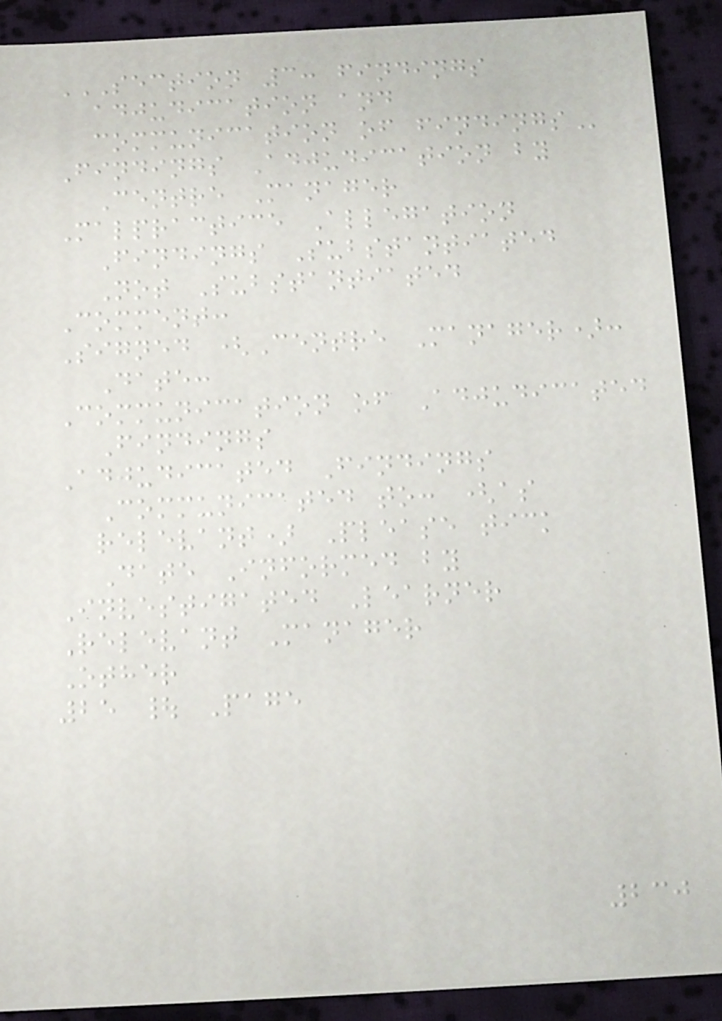SECTION 3: FINDINGS
ADJUDICATION AND
COMMUNICATION OF FINDINGS
Findings Adjudication by
Centre Manager
Malpractice Allegation
Findings Substantiated
Not Substantiated
Comment:
Signed (Centre Manager):
Date:
Communication of Adjudicated
Findings
Adjudicated Findings
Communicated to: (as
relevant) Please tick
Date Informed by
Investigated Learner
Relevant Manager
Other
25 | Page
230
